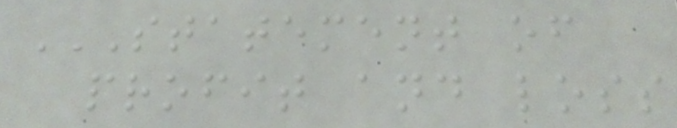STATEMENT OF
PROFIT AND LOSS
